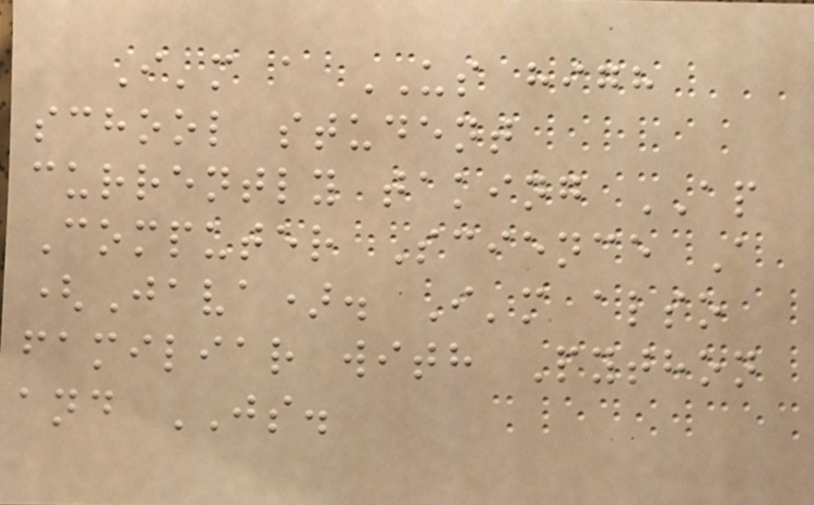I'm a US high
school student
currently taking AP
Computer Science A
(Java). I'm also
familiar with Python
and JS.
